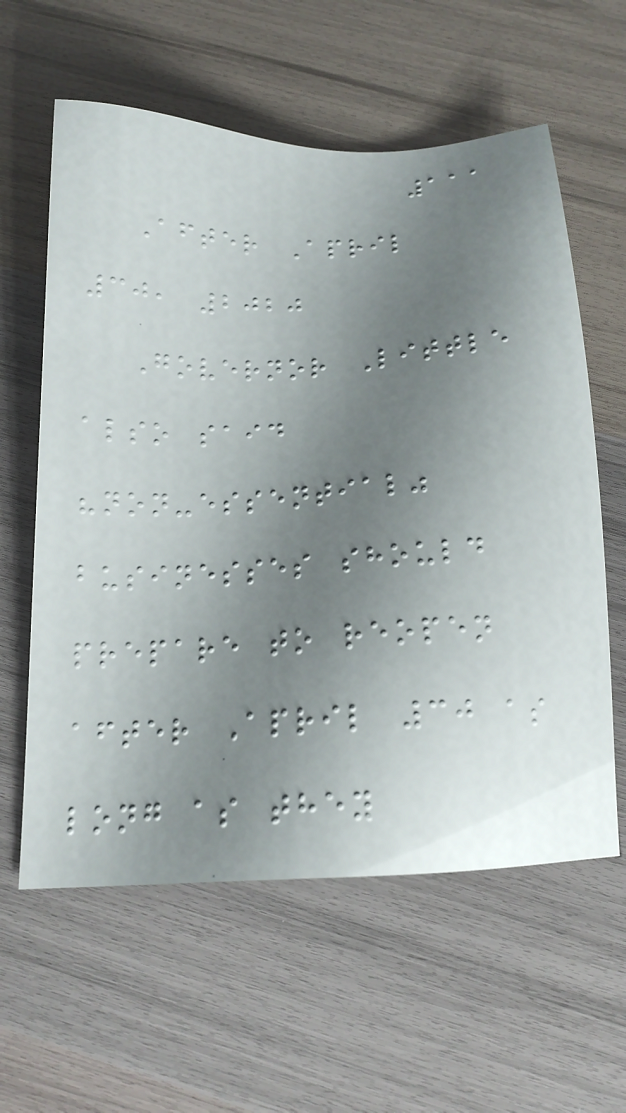111
After April
30, 2020
Governor Little
also said
"non-essential"
businesses should
prepare to reopen
after April 30 as
long as they
